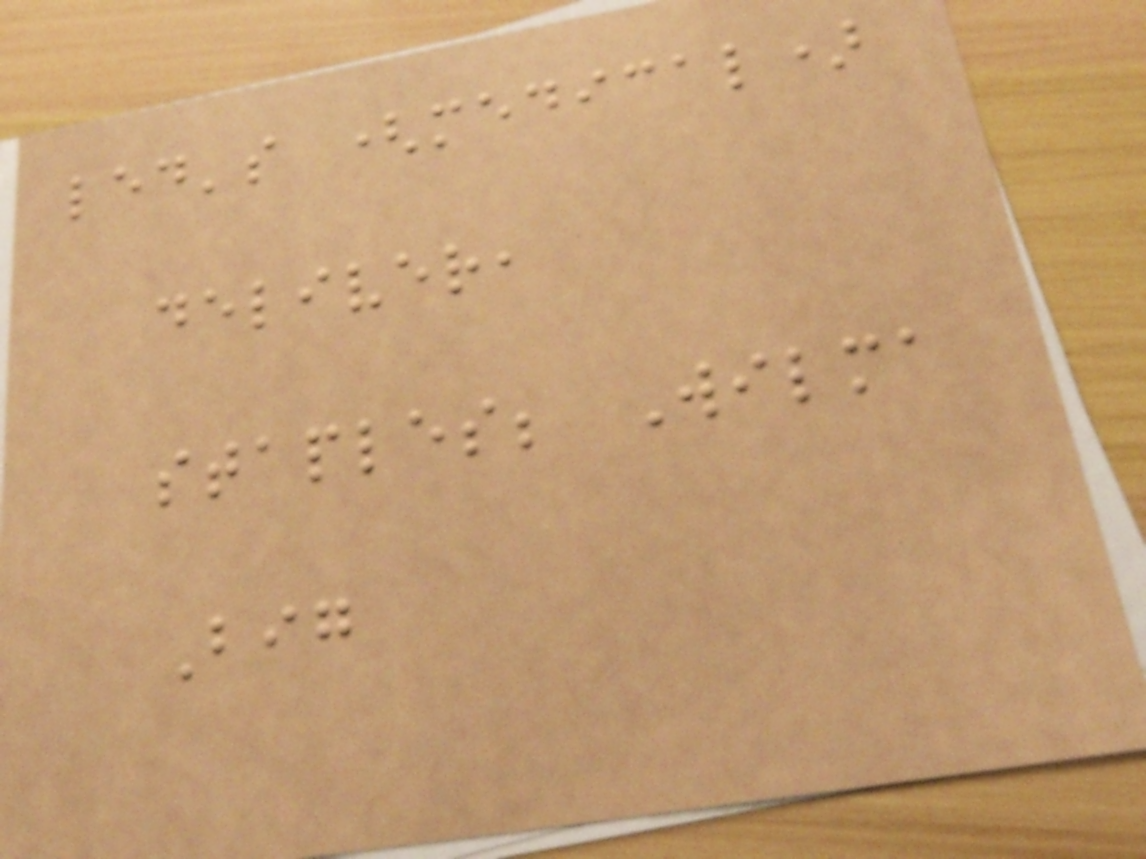led's (medical)
deliver,
staples; Wilma
Big
